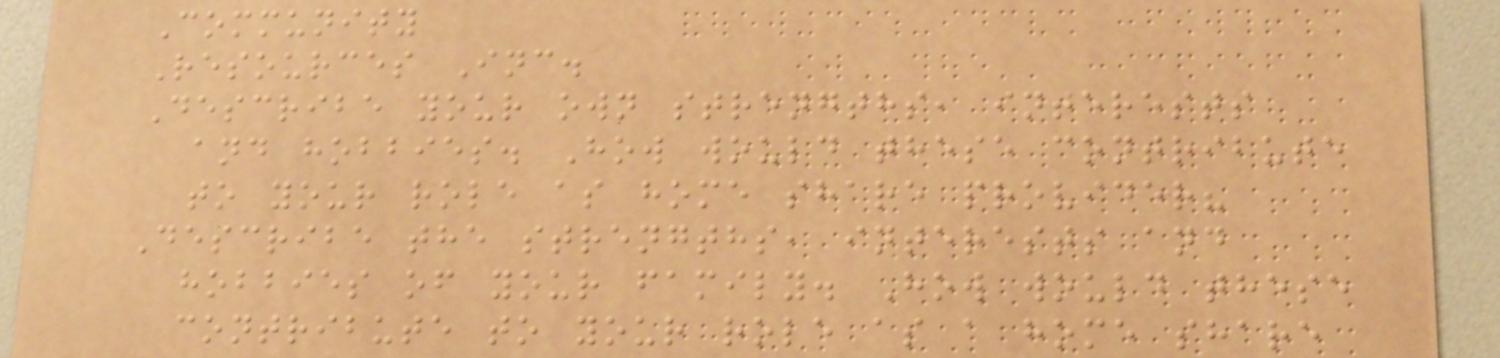Community
Resources Inc.
Describe your own strengths, interests
and hobbies. How would these contribute
to your role as home share provider?
Describe the strengths, interests and
hobbies of your family. How would these
contribute to your role as a home share
